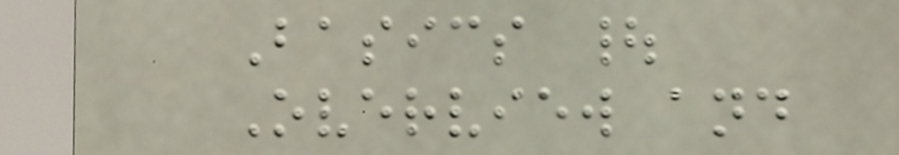Basics |
Overview and
